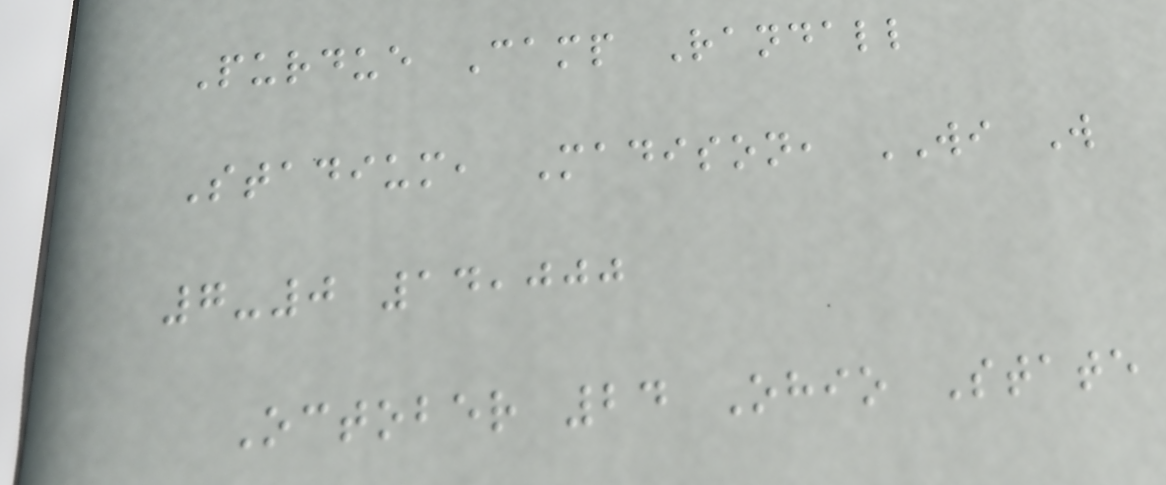Purdue Camp Randall
Stadium, Madison, WI W
7-0 14,000
October 24 Ohio State
